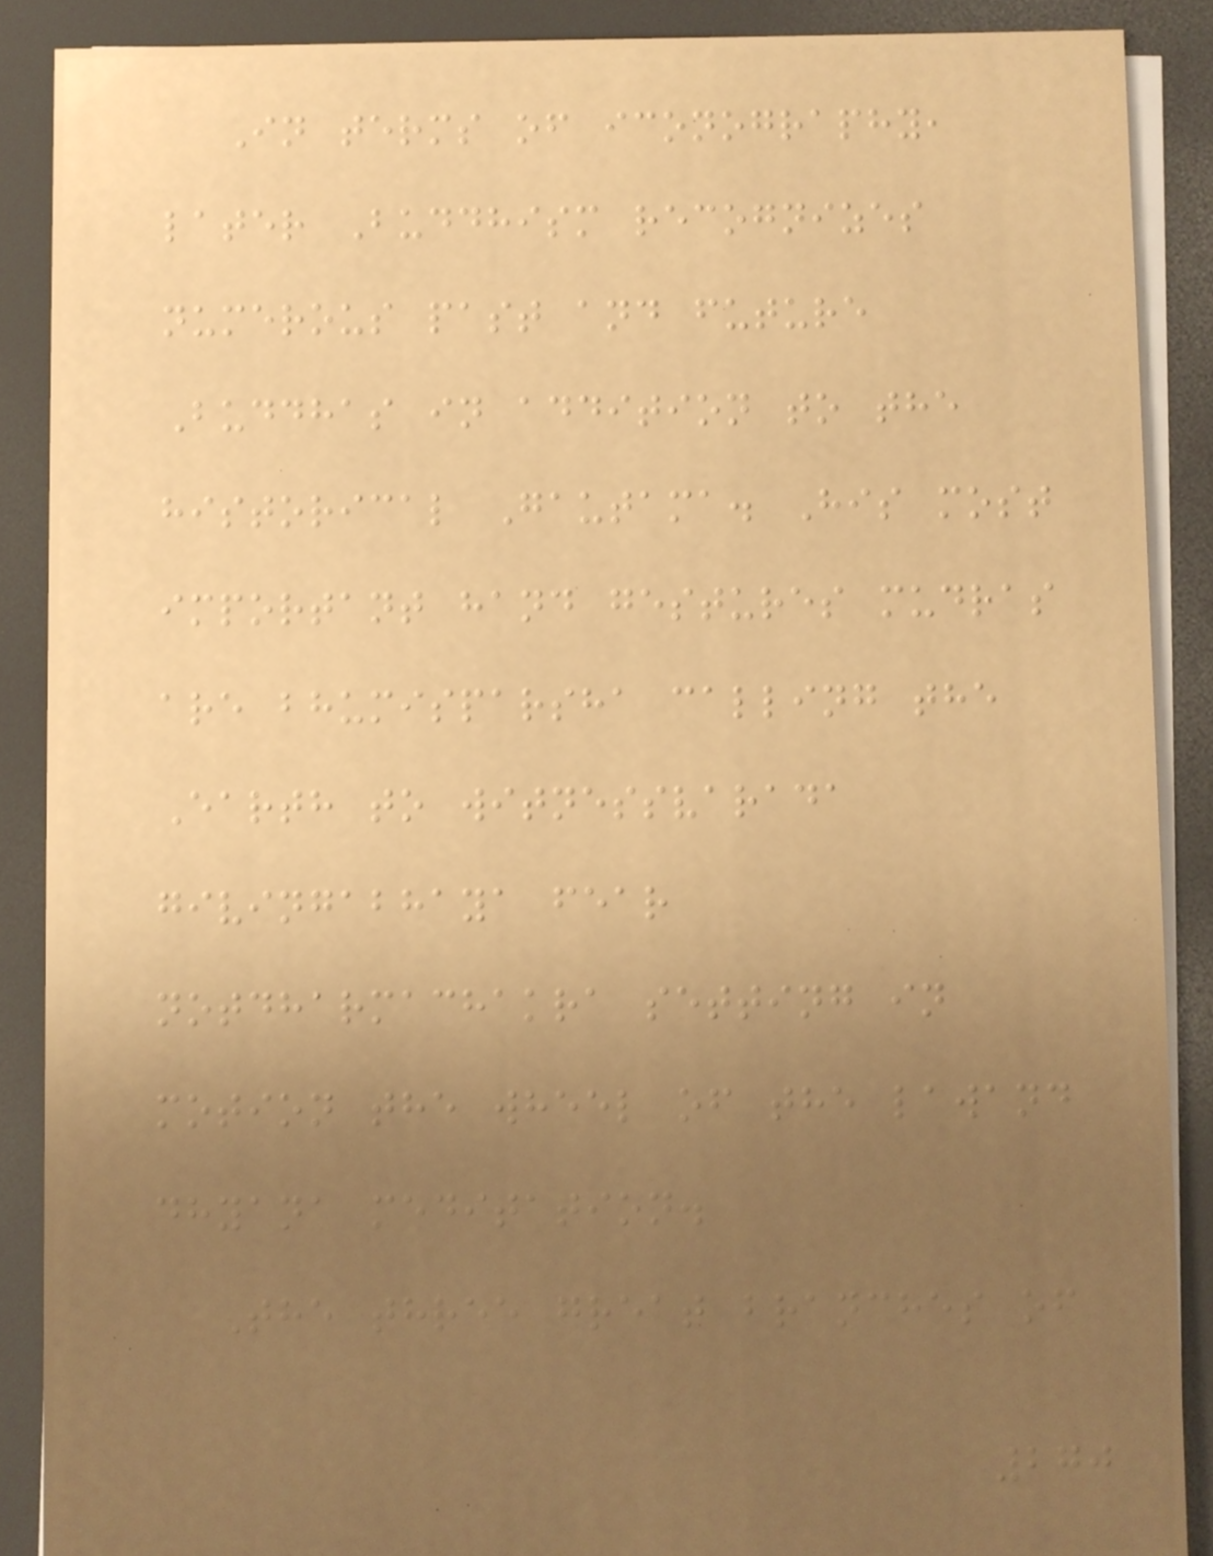In terms of iconography,
later Buddhism recognizes
numerous past and future
Buddhas in addition to the
historical Gautama. His most
important hand gestures mudras
are bhumisparsha calling the
Earth to witnessvarada
givingabhaya fear
notdharmachakra setting in
motion the wheel of the lawand
dhyana meditation.
The three great branches of
270
